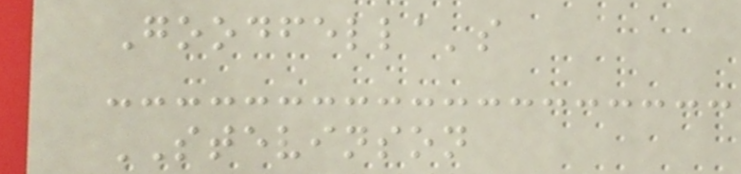Goodfella's
STEVINSON
